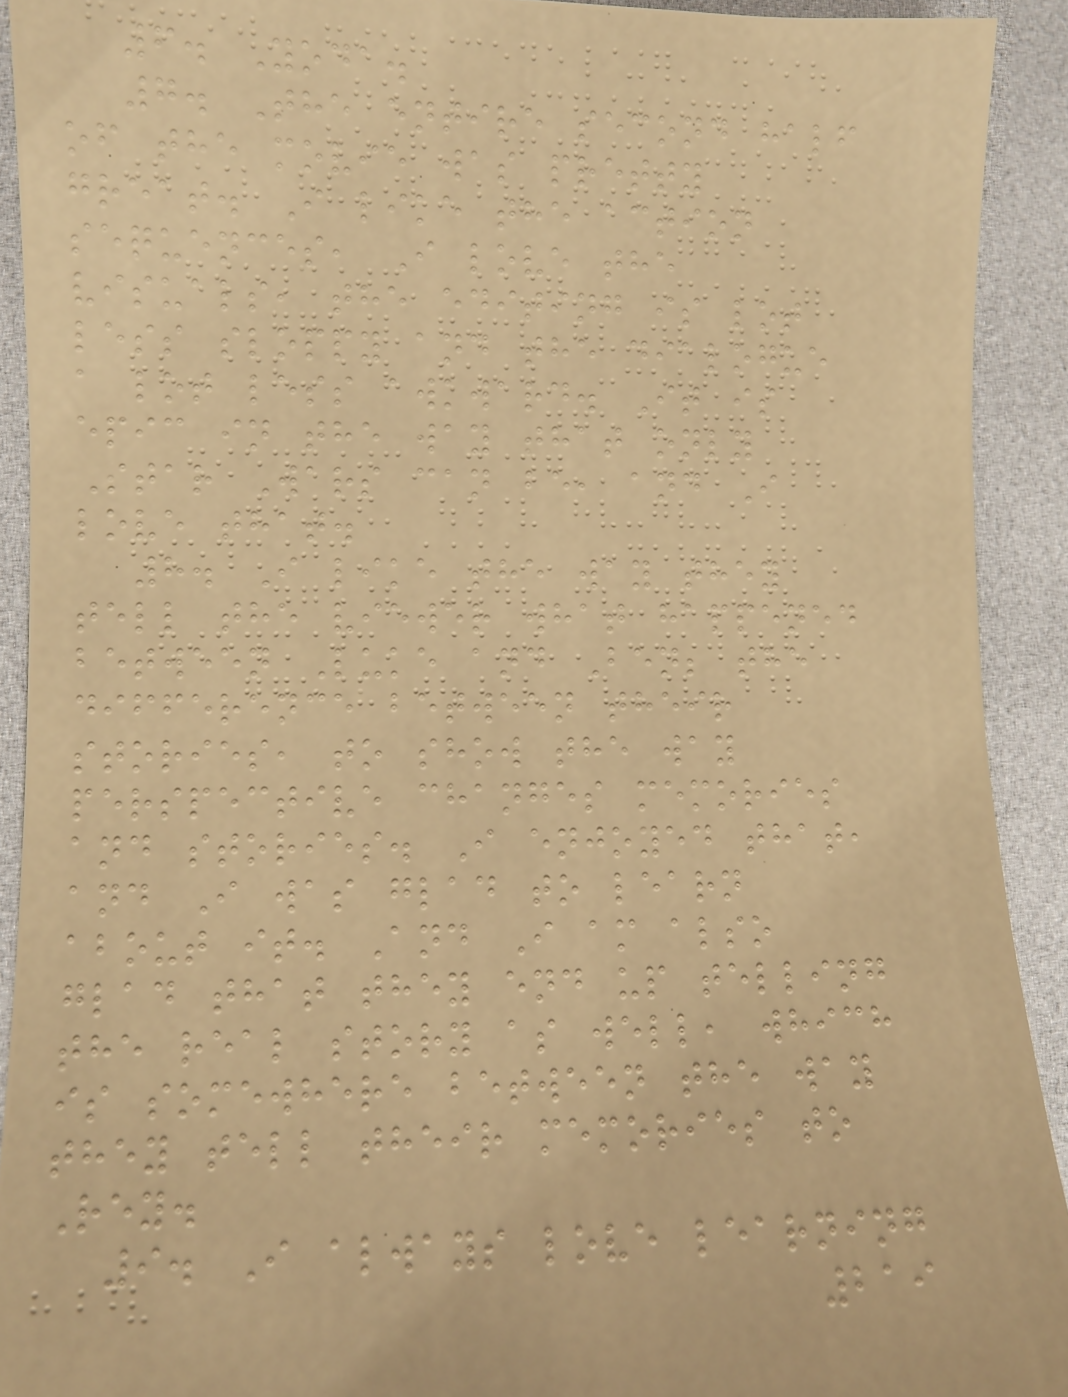6. Yoda.
7. The entire second half
of the movie was pretty
great. I like the action
sequences, I love the
visuals, the editing is lot
less sloppy and the dialogue
a lot less awkward. It is
epic in the way that only
Star Wars can be, and I
love that.
8. I like the way they
tell the viewer what happened
between Luke and Ben; the
difference between their
stories, to show the way
perspective changes memories
and stories. I enjoyed that,
and I was glad to learn
about it. And I am also
glad that they end up telling
the real story as well, which
is somewhere between the way
they tell their memories to
Rey.
9. I always love learning
219
